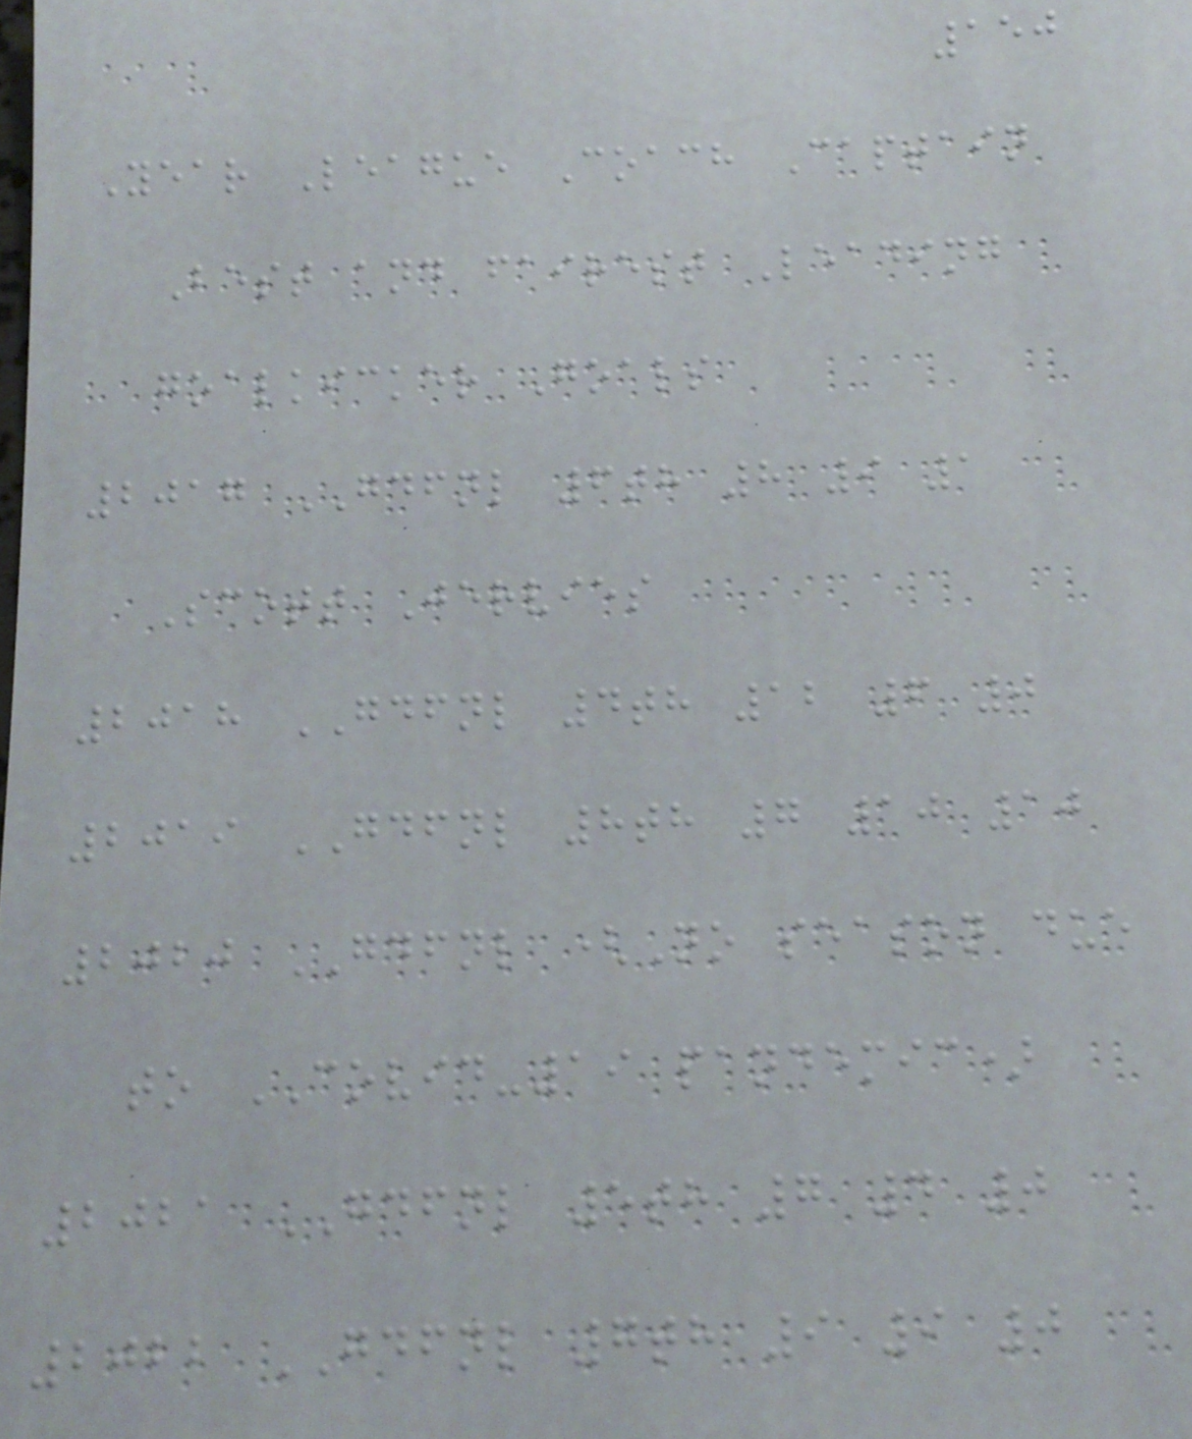150
Year League Coach Captain
Best and fairest Leading
goalkicker Goals
2017 GDFNL 6th 8 9 1
Scott Jervies
2018 GDFNL 4th 12 6 0
2019 GDFNL 8th 7 10 10
2020 GDFNL (No season due
to COVID-19 pandemic)
2021 GDFNL 5th 7 4 0
2022 GDFNL 7th 9 9 0
